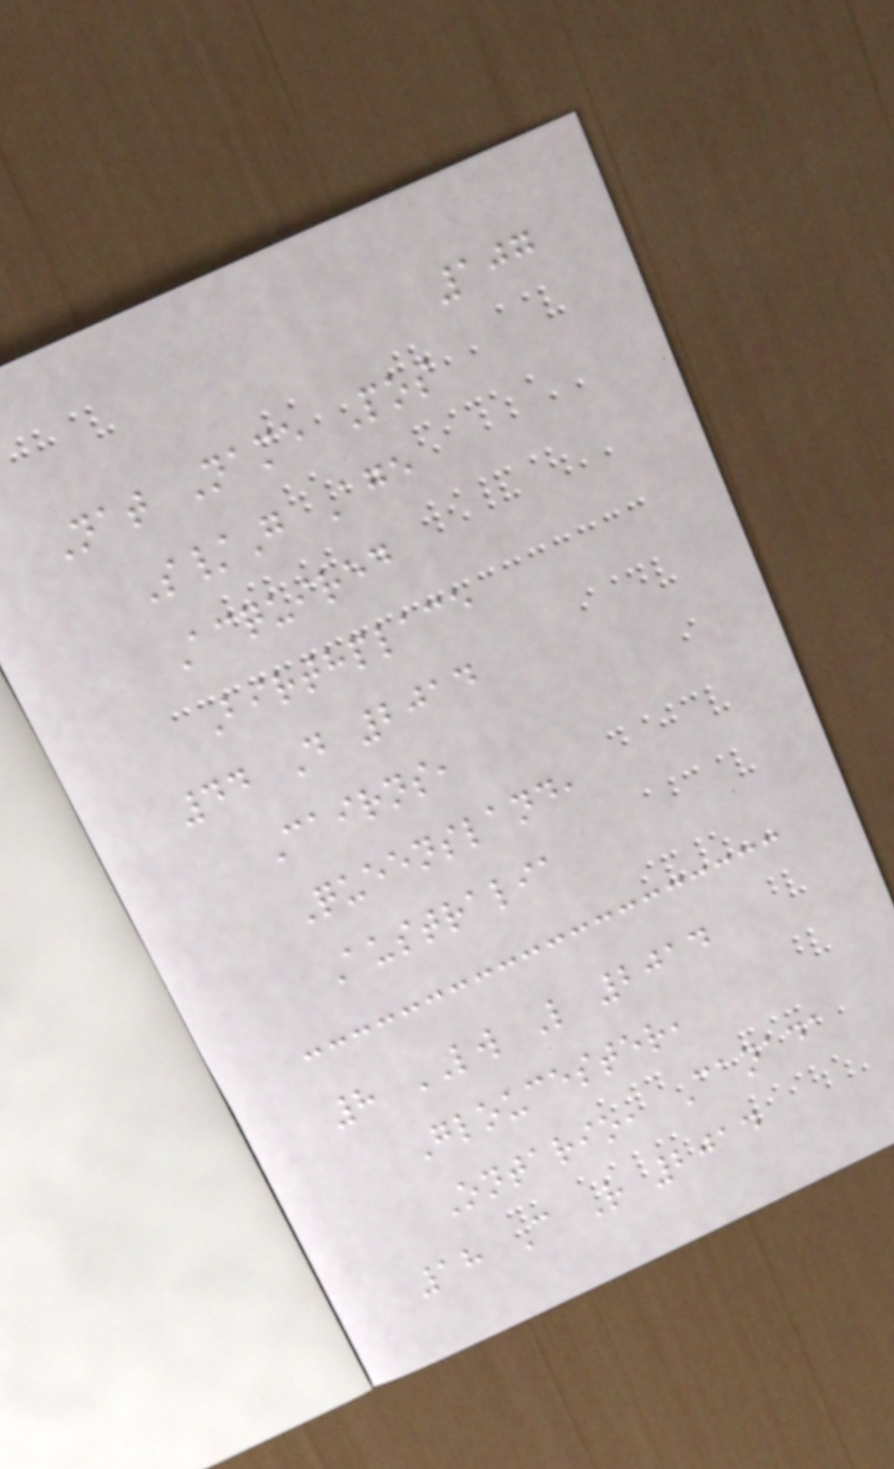107
Nat Name Pos
S/G Age
Acquired
Birthplace
44 D 2014
Cairns,
Queensland,
Australia
8 LW L 2014
Gloucester,
Ontario, Canada
18 C R 2014
